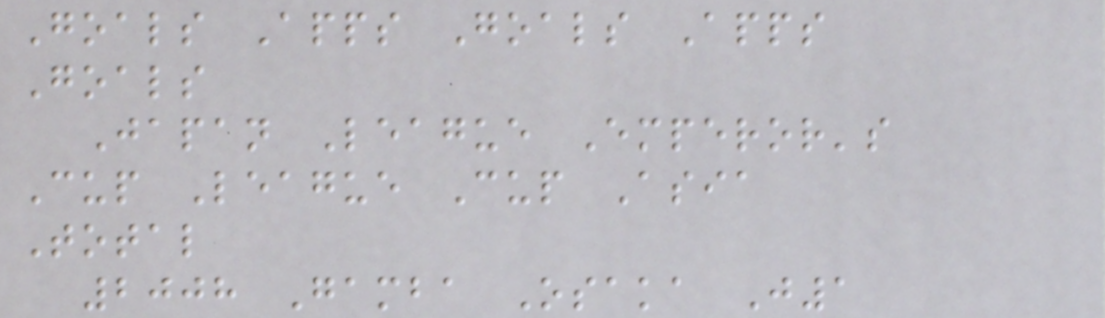Goals Apps Goals Apps
Goals
Japan League Emperor's
Cup League Cup Asia
Total
2008 Gamba Osaka J1
